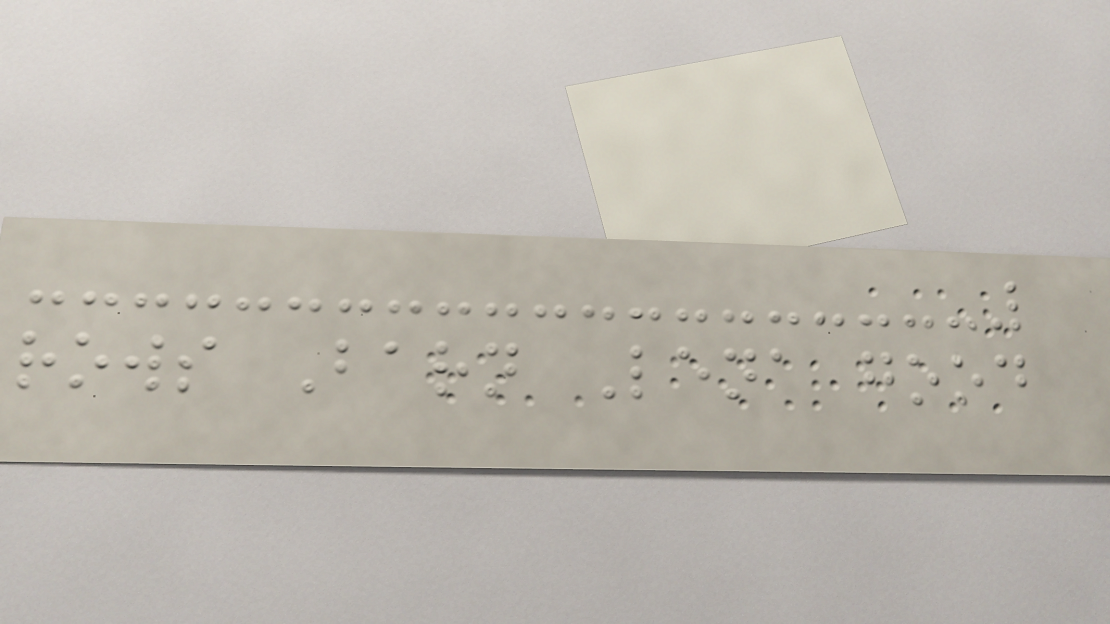rows Barn Lena good
